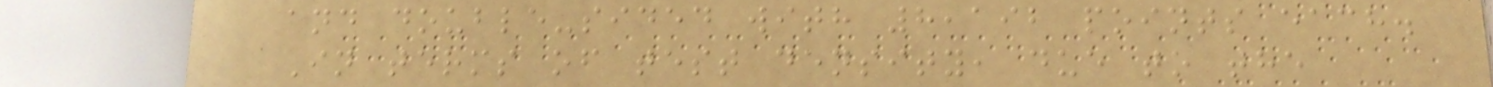and double-sided with 8,192 points each.
In terms of test density, due to the
